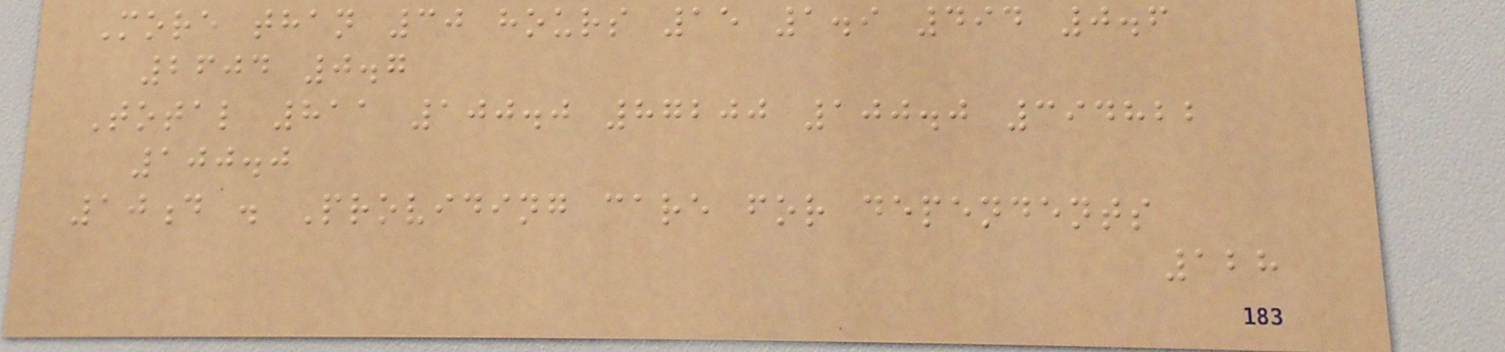More than 30 hours 15 1.9 494 0.6
2604 0.7
Total 811 100.0 87200 100.0 394822
100.0
10d . Providing care for dependents
128
